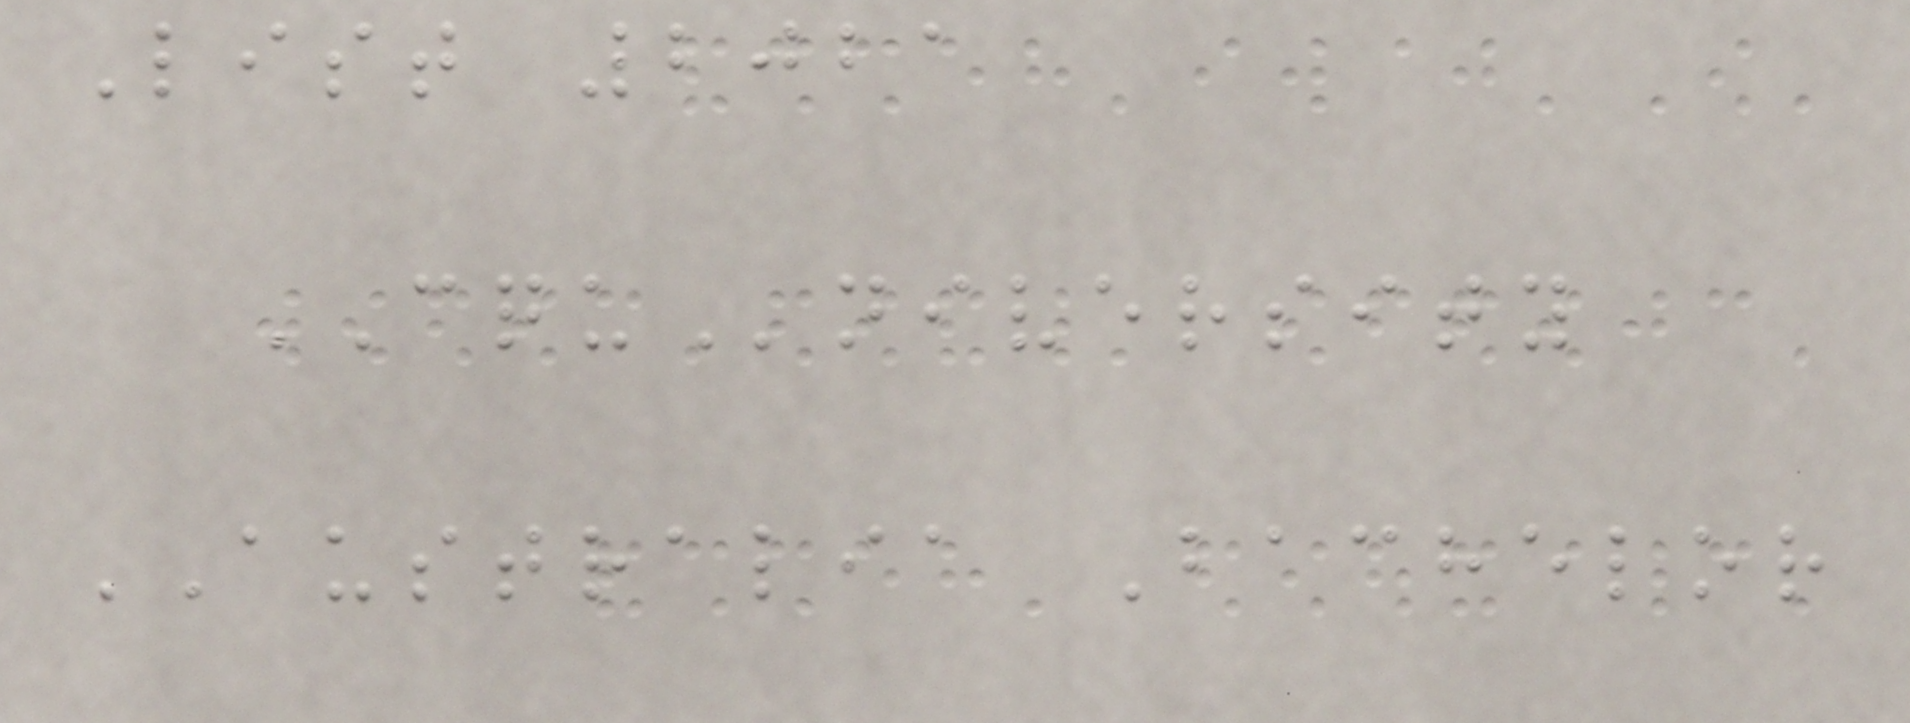List 2021
CQUniversity
AUSTRALIA Bachelor
